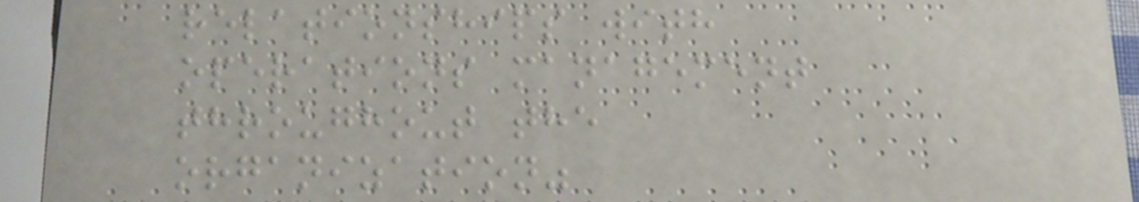relationships with
operations management
throughout the
organization"
